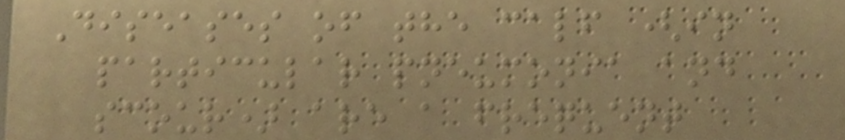Diseases of the calf (in
particular pneumonia and
scour) are a frequent
